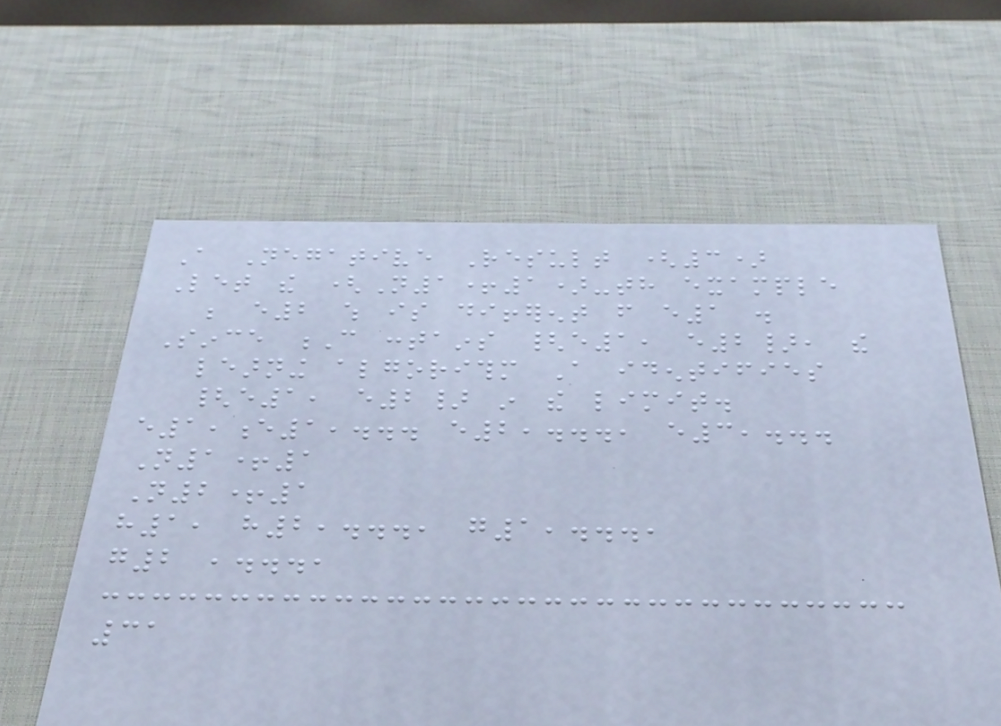A Negative Result (3)
Let the (N1+1)-th example
be e2 which is different from e1 .
Since C contains {e1, e2}, the
learning algorithm A identifies
{e1, e2} in the limit.
e1,e1,... e2,..., e3,...
N1+1
N2+1
h1, h2,..., g1,...,
g2 ,...,
31
